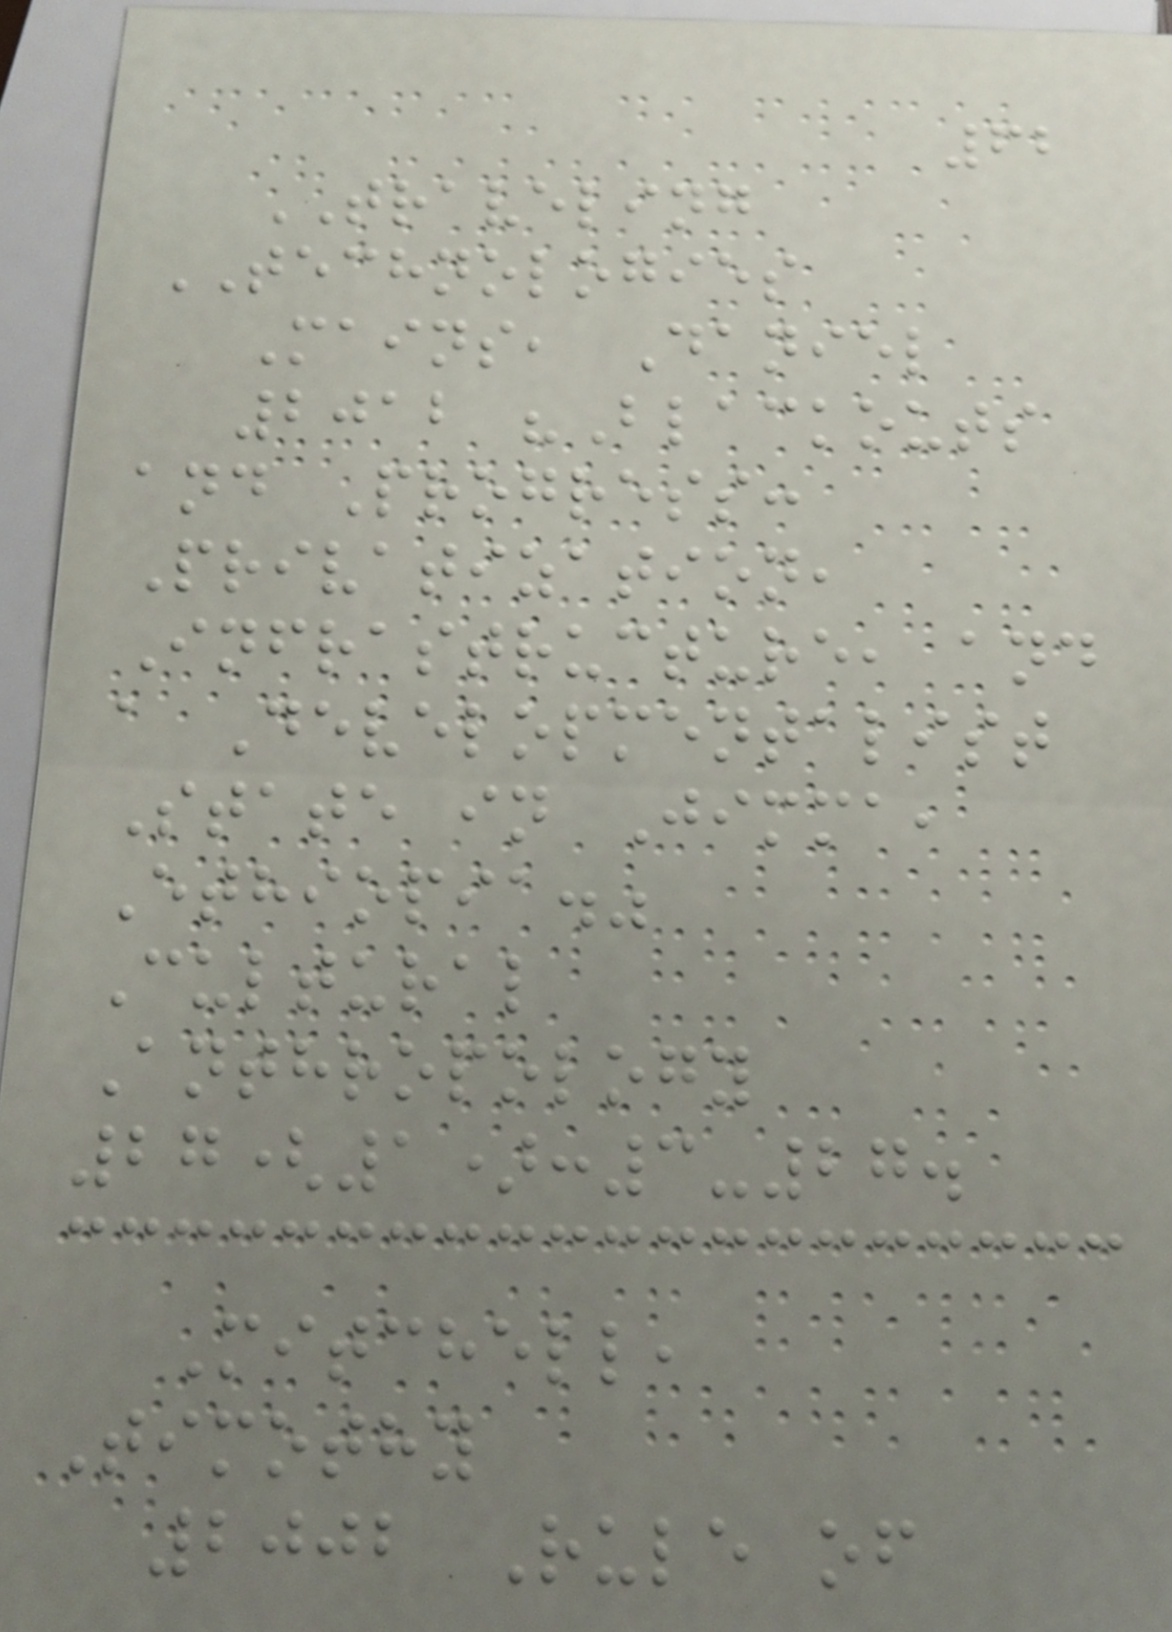62
TRAVELING
TECHNOLOGIES
Mains, Daniel
2012 "Blackouts
and Progress:
Privatization,
Infrastructure, and
a Developmentalist
State in Jimma,
Ethiopia."
Cultural
Anthropology
27(1):3-27.
Mitchell,
Timothy
2002 Rule of
